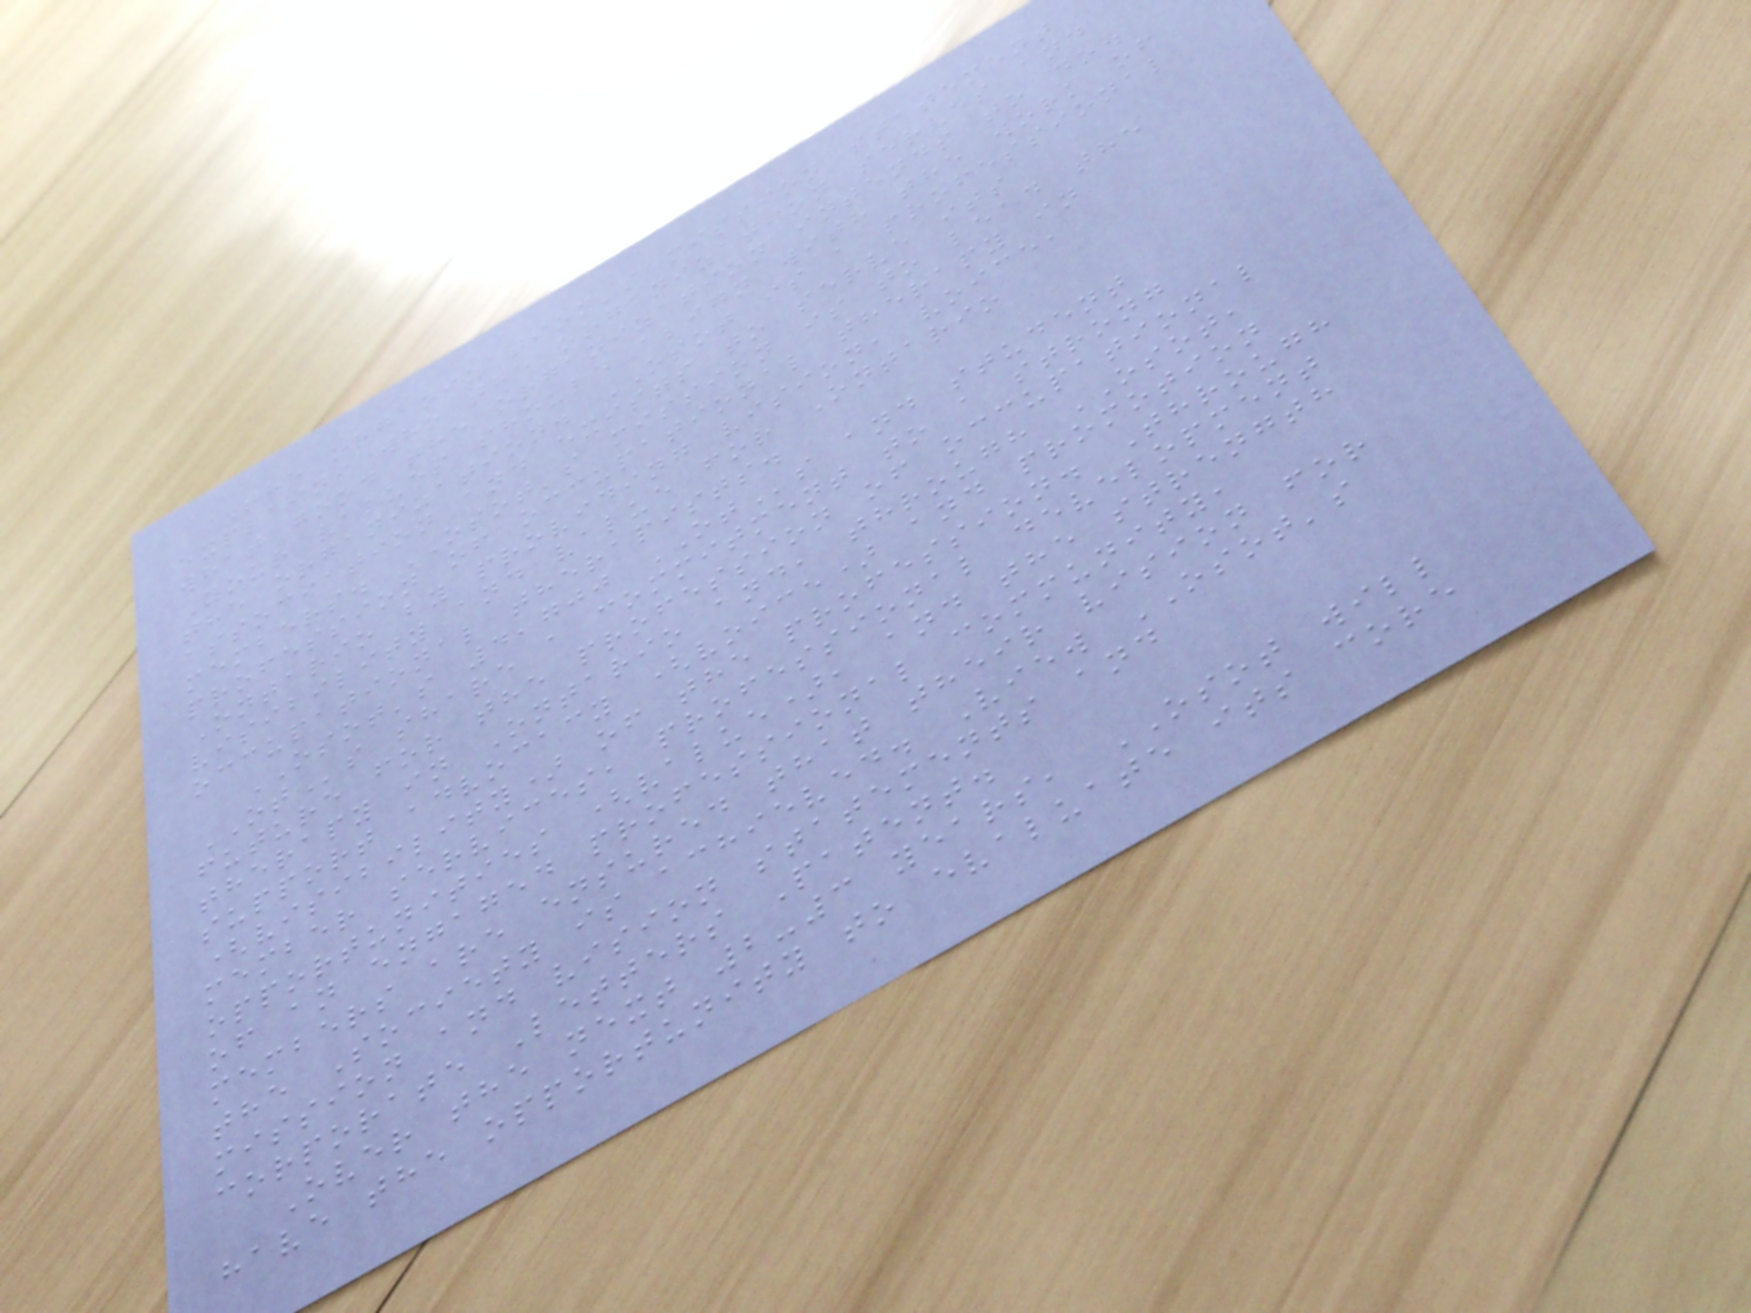The organization's mission statement
explains who the organization serves and
what good the organization intends to do.
Your values should align with the work of
the organization. OSOT is a professional
association and exists to serve its
members. OSOT's mission is to lead the
profession of occupational therapy in
Ontario by providing vision, voice,
visibility and value for Ontario
occupational therapists.
OSOT's 4,700 OTs and student
OTs share a commitment to a strong
future for the profession of occupational
therapy in Ontario and, through OSOT,
support advocacy (voice) and promotion
(visibility) of the profession. Through
member services, professional development
opportunities (value), and the strength
of an engaged professional community,
members are ensured that their vision for
the Society is achieved. View OSOT's
mission and vision statements and
corporate Letters Patent.
Over the next 2-3 years, OSOT will
have the opportunity to evaluate its core
